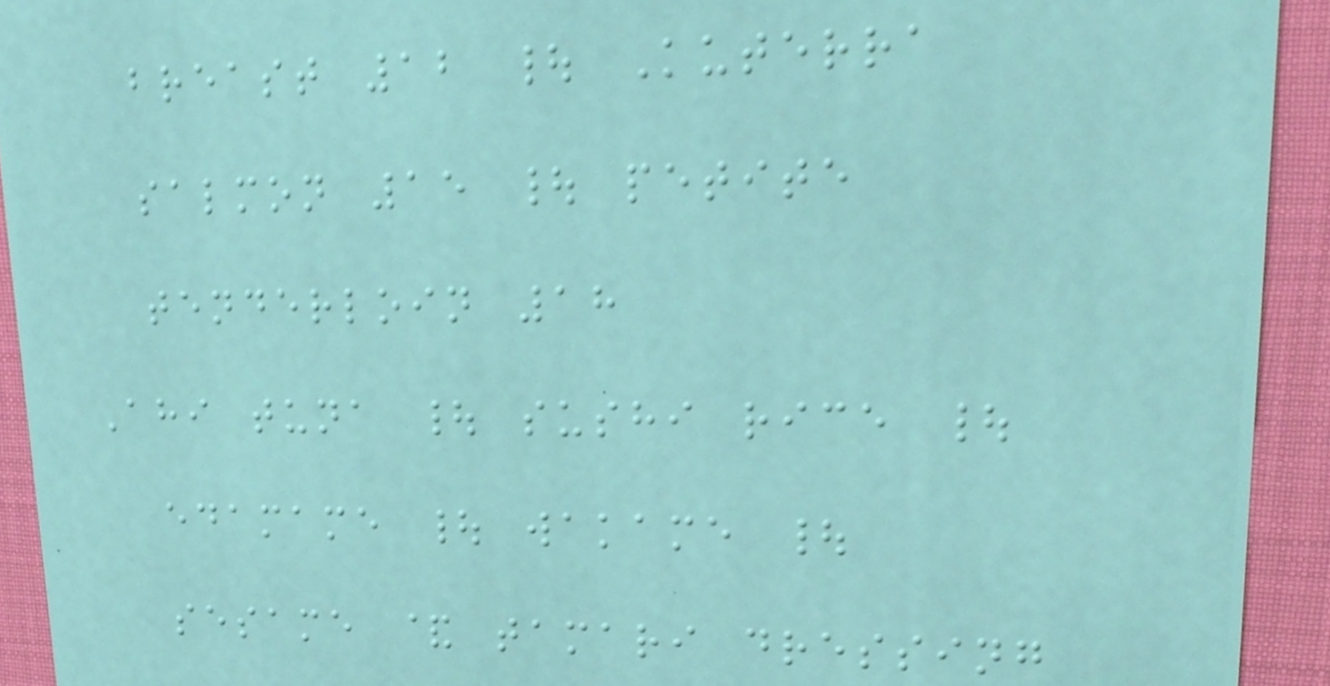breast 12 | Kuterra
salmon 15 | petite
tenderloin 18
Ahi tuna | sushi rice |
edamame | wakame |
sesame & tamari dressing
